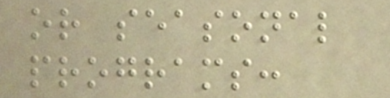or seasonal
programs:
